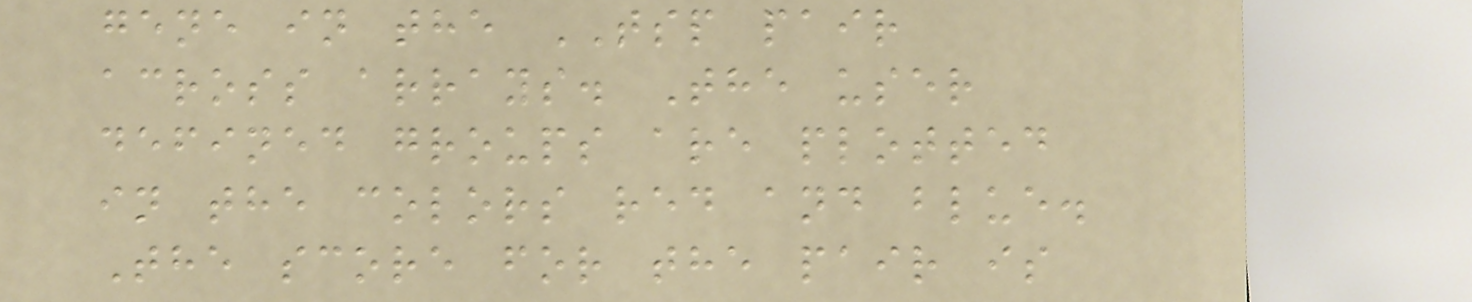gene in the TSP pair
across arrays. The user
defined groups are plotted
in the colors red and blue.
The score for the pair is
